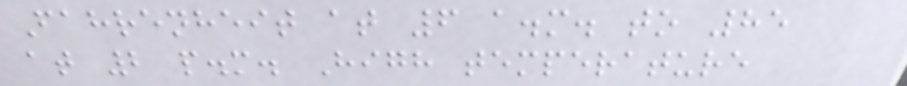Fahrenheit at 6 a.m. to 85
at 2 p.m. High temperature
